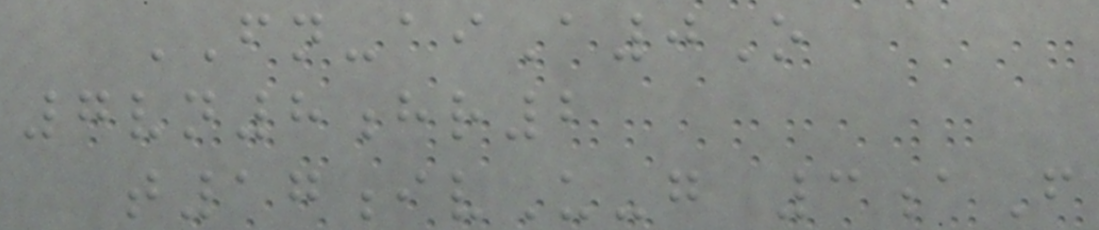FN-aiA0O
7vn8hr2
t17ivU-g 3aF
